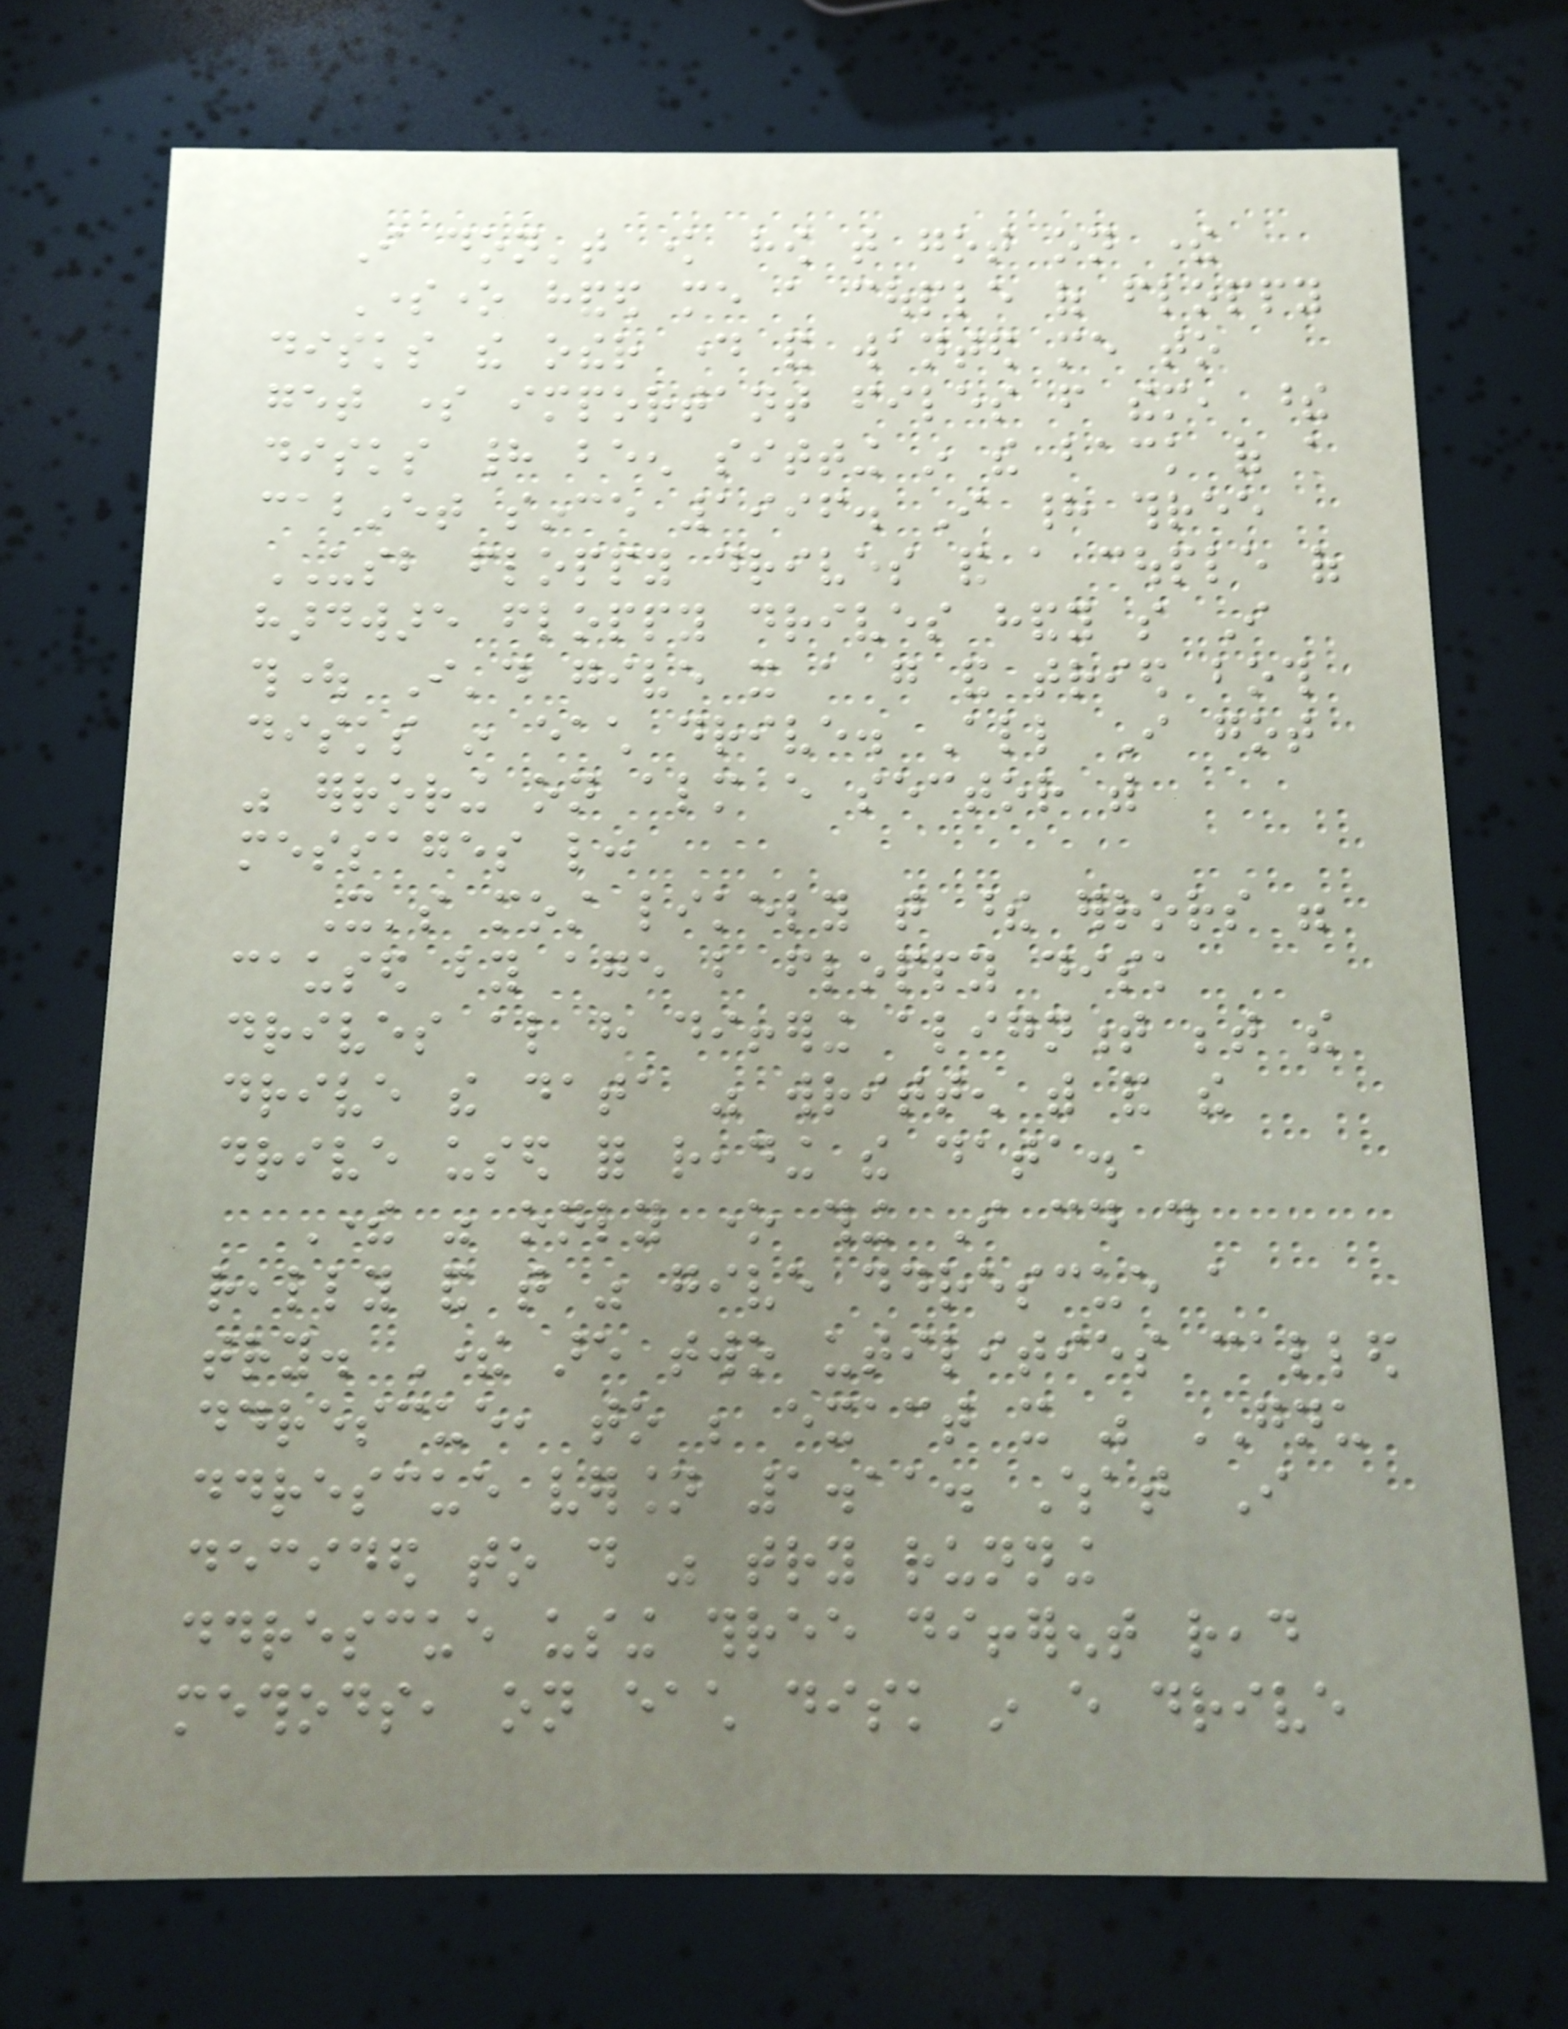I don't know how that got on there
Someone handed me a couple of floppy
disks the other day and wanted me to
get some important files from them, these
disks had been sitting in the back of a
cabinet since 1996. I had three
USB floppy drives and a couple of
hardware floppy drives handy so I
thought I'd give it a go and tried both
disks in each drive. All I got
was erroring on almost every sector with
messages like:
It's most likely that these errors were
caused by age but floppy disk
drives also have differing alignment between the
drive the data was written with and the
drive used for reading the data.
There was only one thing I could do
really and that was give ddrescue a
try. There are two utilities called
ddrescue, to be exact it was GNU
ddrescue version 1.11. What I
decided to do was try running
ddrescue using three different read
methods, on each disk in every drive
